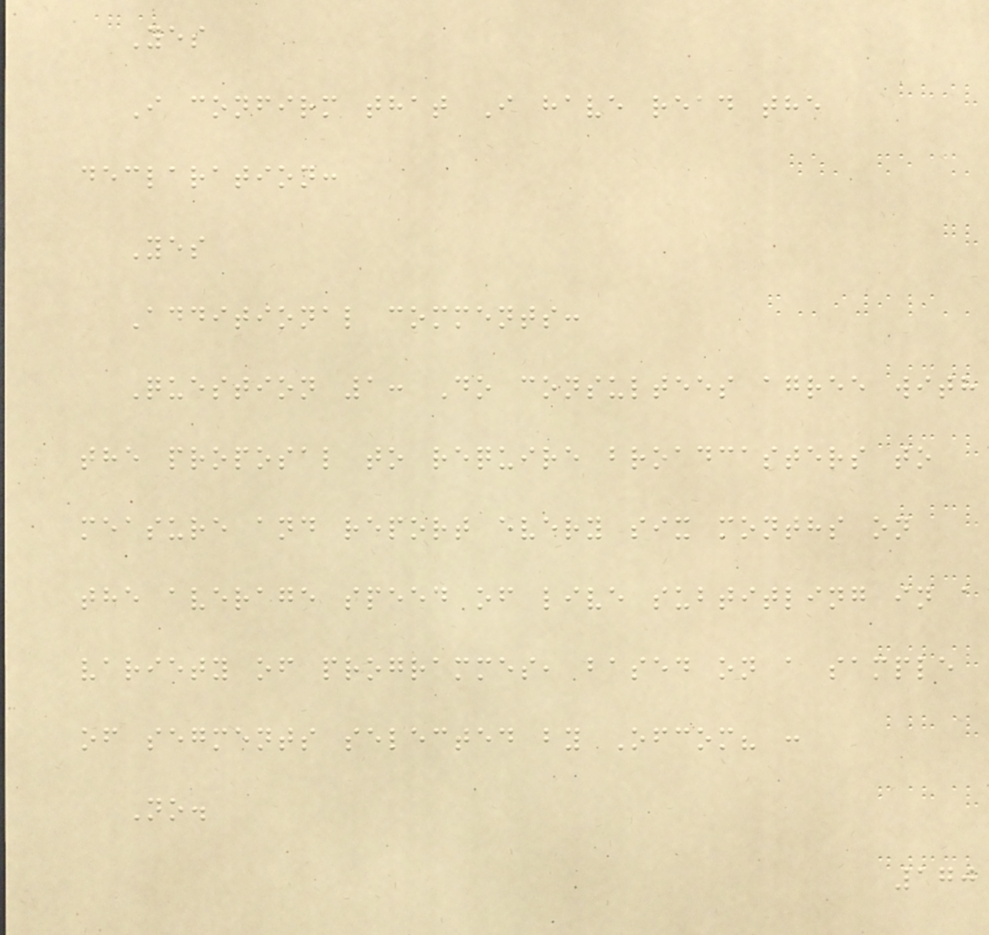Yes
I confirm that I have read the
declaration:
Yes
Additional comments:
Question 1: Do consultees agree with
the proposal to require broadcasters to
measure and report every six months on
the average speed of live subtitling in a
variety of programmes, based on a sample
of segments selected by Ofcom? :
No.
170
